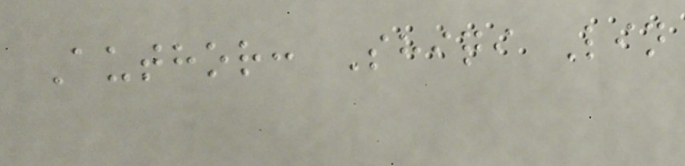Author: Shiqi Lin
